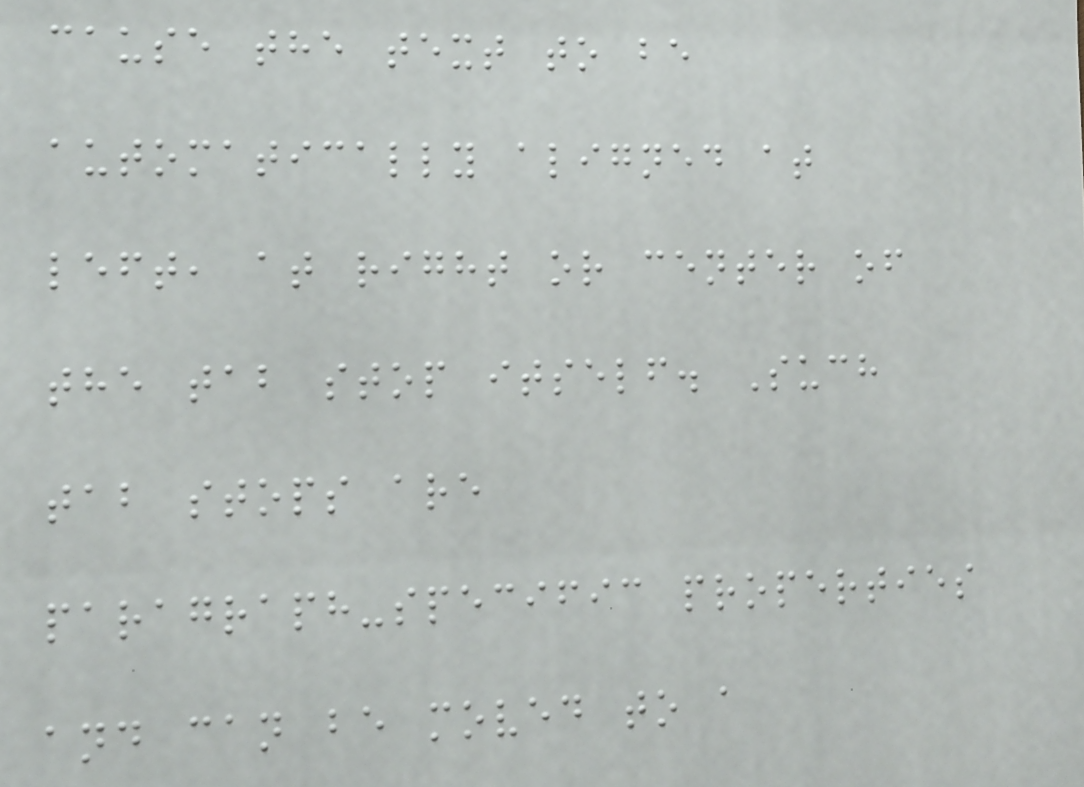cause the text to be
automatically aligned at
left, at right or center of
the tab stop itself. Such
tab stops are
paragraph-specific properties
and can be moved to a
